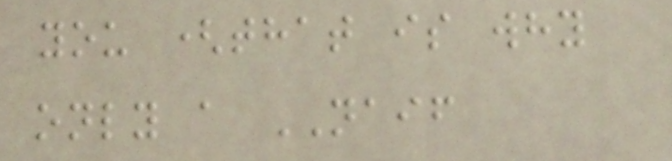you (that is why
only a NAIF
